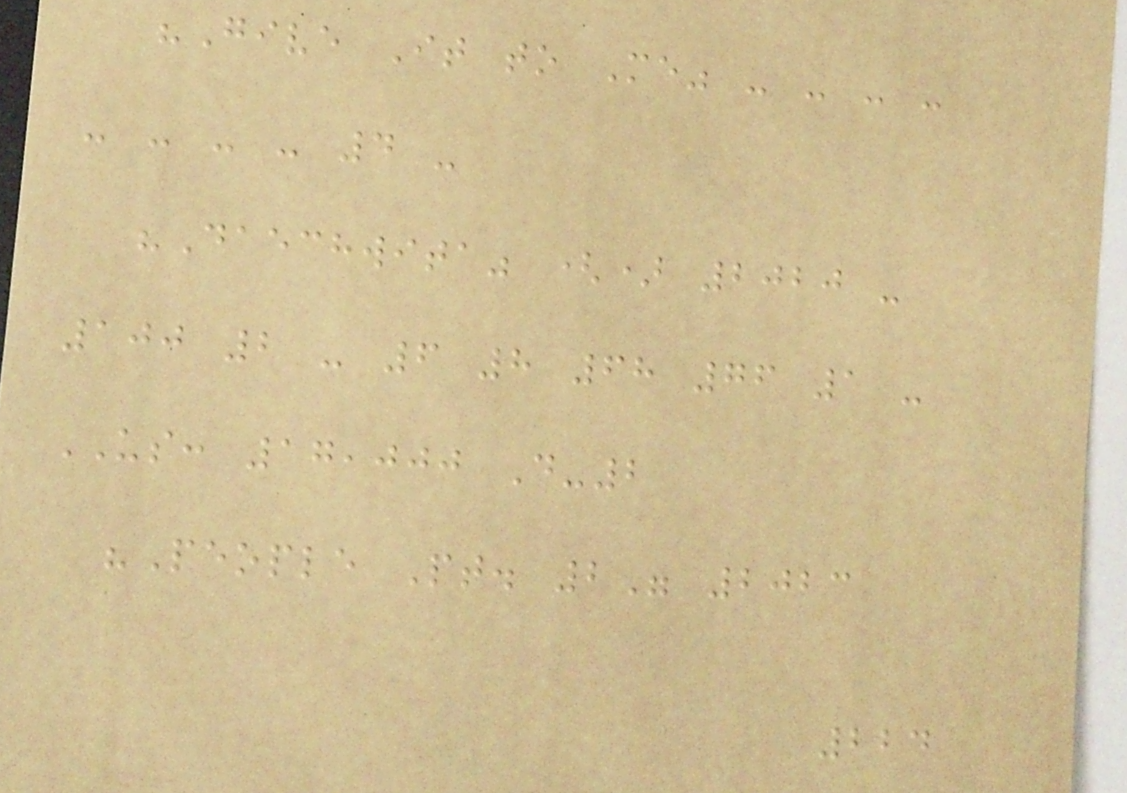"Give It to Me" - - - -
- - - - 4 -
"Daechwita" () 2020 -
100 2 - 6 8 68 76 1 -
US: 17,000 D-2
"People Pt. 2" 2023
224
